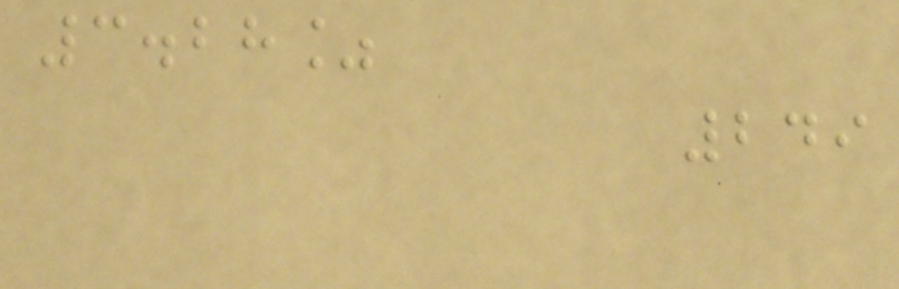3.28%
249
